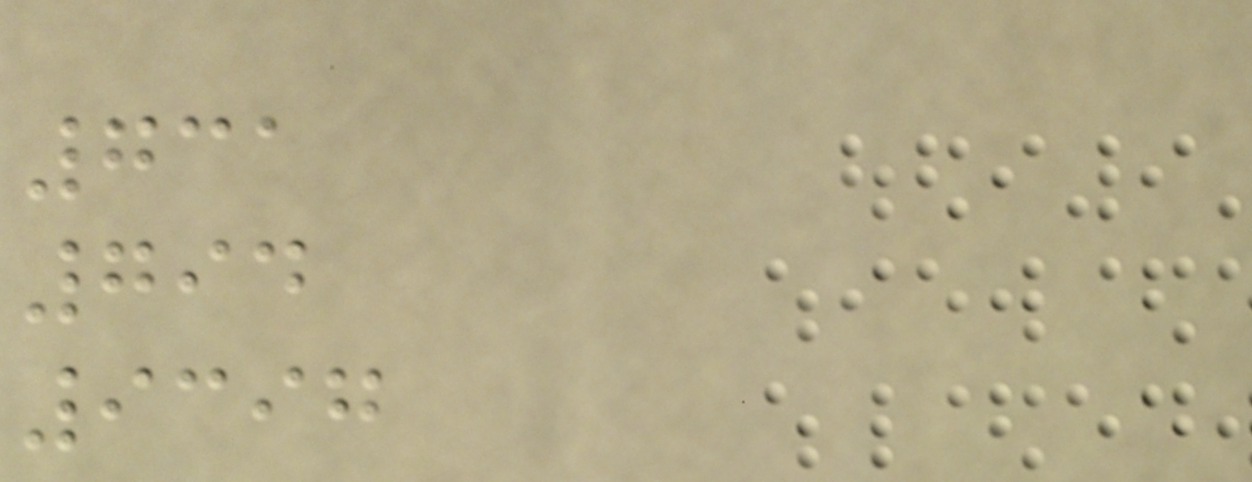731
794
9397
